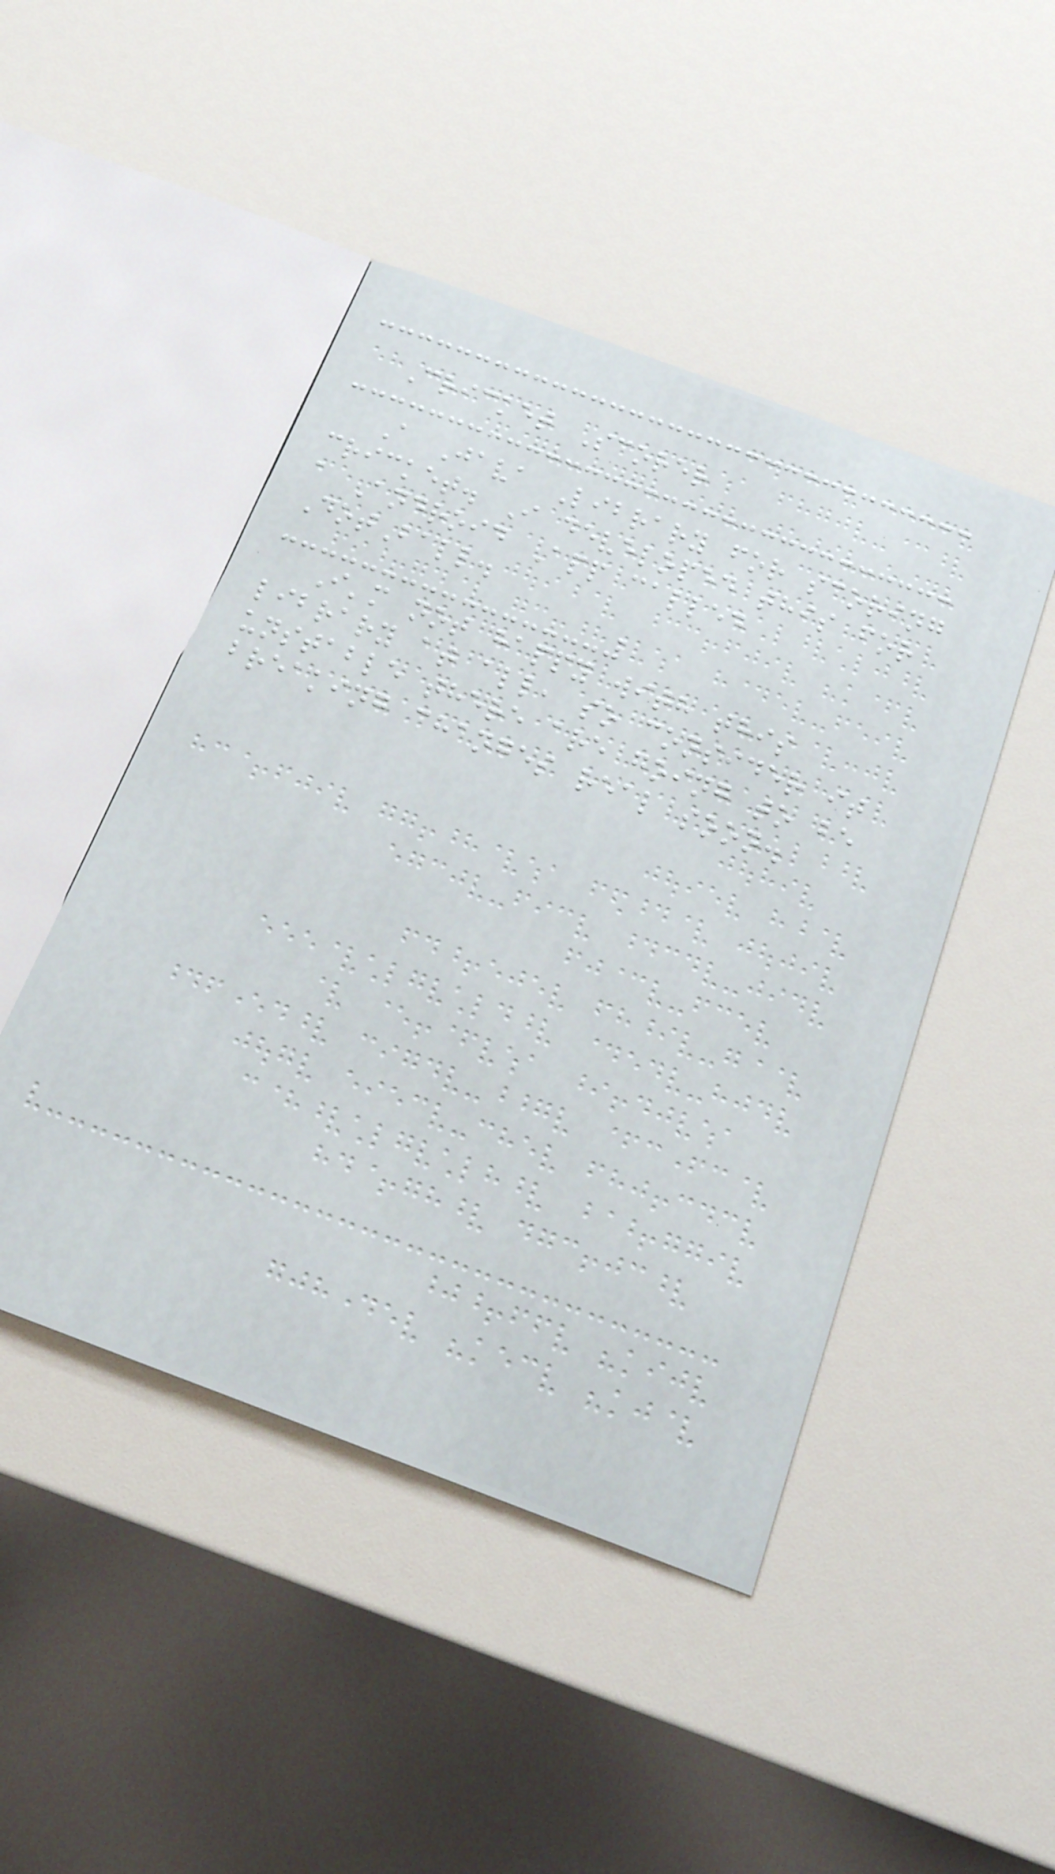Cricket Scorer
A Java Library for scoring
cricket. I developed this for
a Android App called
DotBall.
I'm not happy with this
library at all, so consider it
unstable there are going to be
breaking changes real soon.
